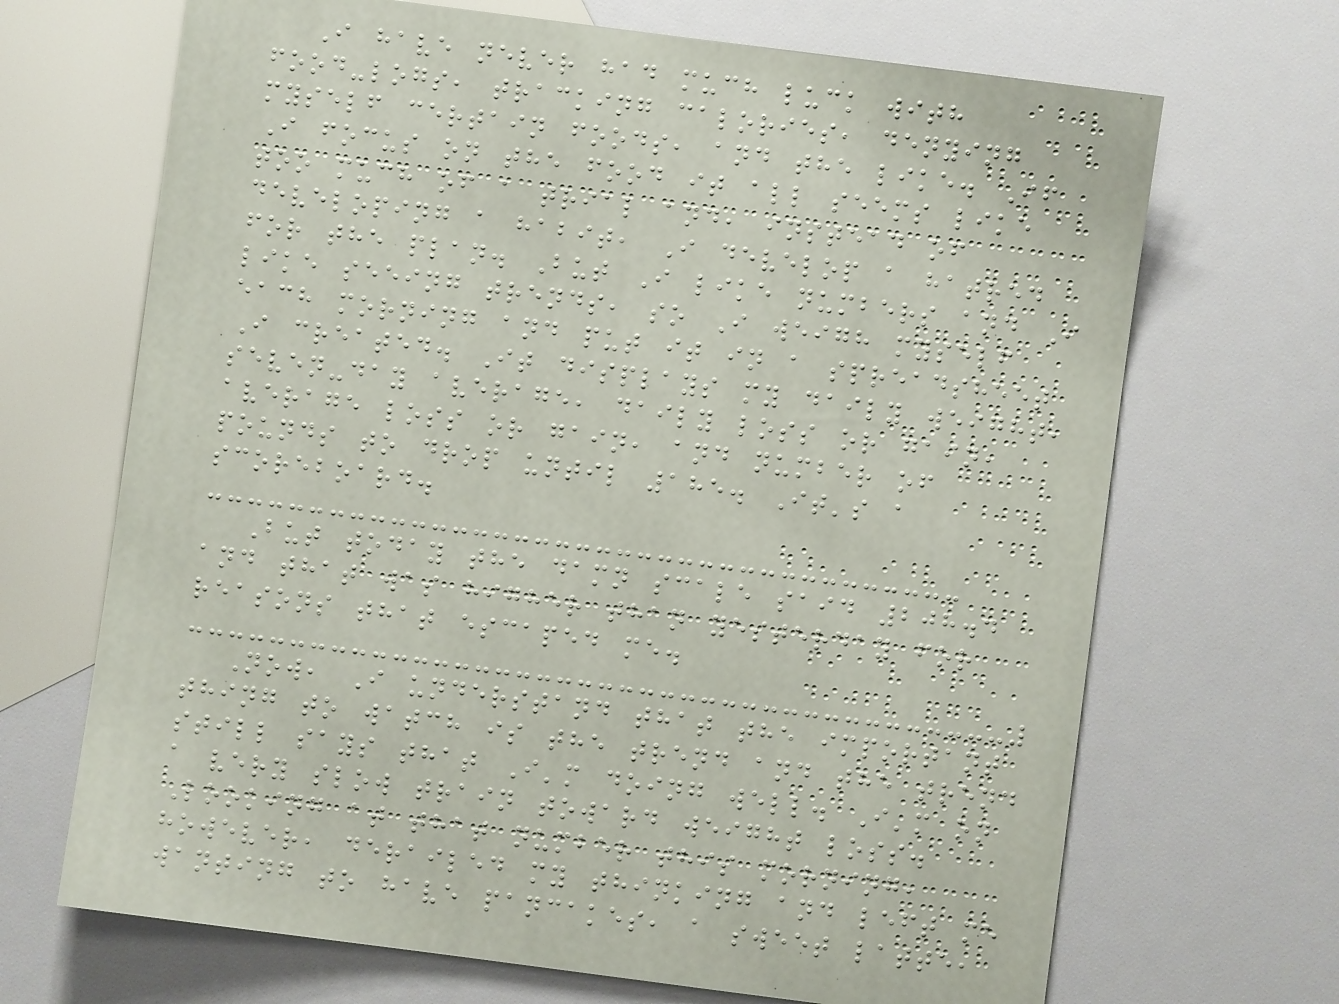I have never had much luck with
food-logs, tracking calories, denying
myself certain foods, and the like. If
I focus on the food it all seems like
too much of a trial and, instead of
developing a habit, I develop a hatred
for the plan. But I like numbers and I
like seeing trends, so I weigh myself
each morning and put it in a spreadsheet
I created. It displays my daily weight,
seven-day average, daily loss or gain,
average loss or gain, and number of
pounds to drop until 185. It's a
scoreboard.
But today the damn scale said 208.4
and that was higher than yesterday for
reasons that escaped me.
Now, I understand that the important
thing to watch is the trend and the trend
still says that I'm doing well. I'm on
a very slow train toward weight loss.
Looking at that number this morning,
however, derailed my thinking and left me
wanting to have pancakes, a sweet latte,
